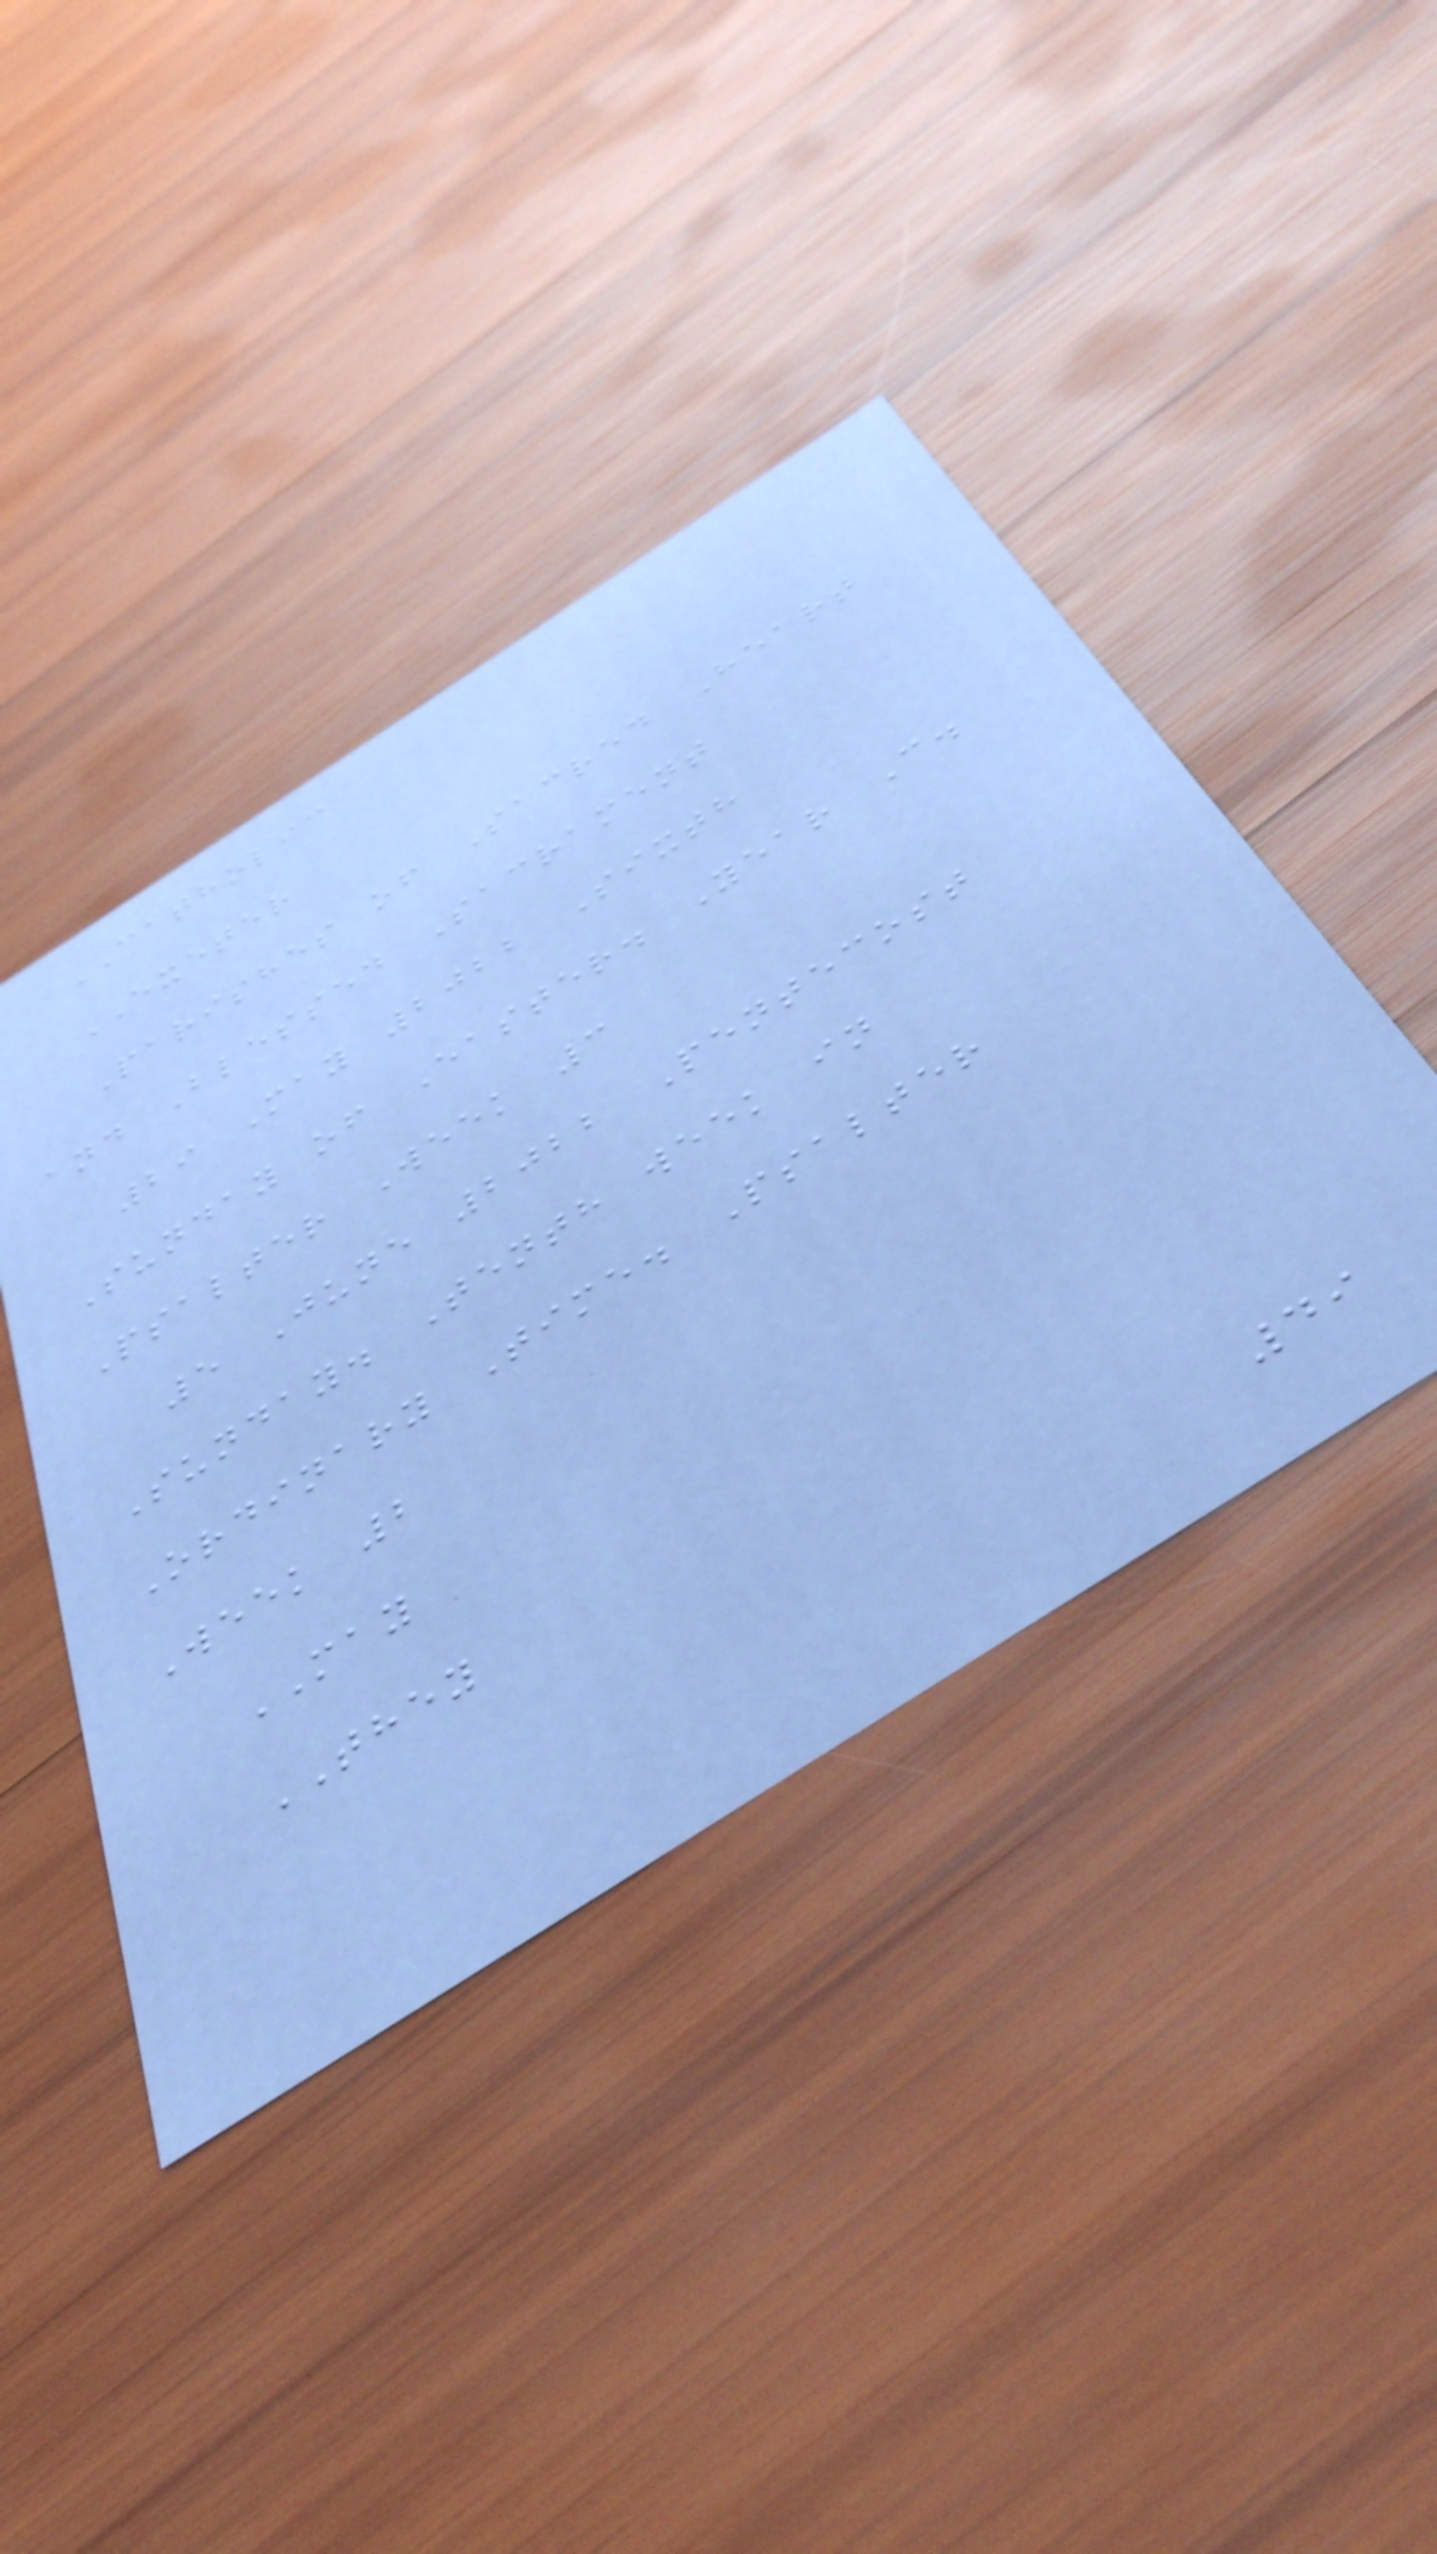CATHOLIC
EXETER
Parishes of Sacred Heart
and Blessed Sacrament
29 May 2022 Sixth
Sunday of Easter. Year C.
Psalter Week 3
5 June 2022 Pentecost
Sunday. Tenth week in
Ordinary Time. Psalter
Week 2
MAY
THEY
49
